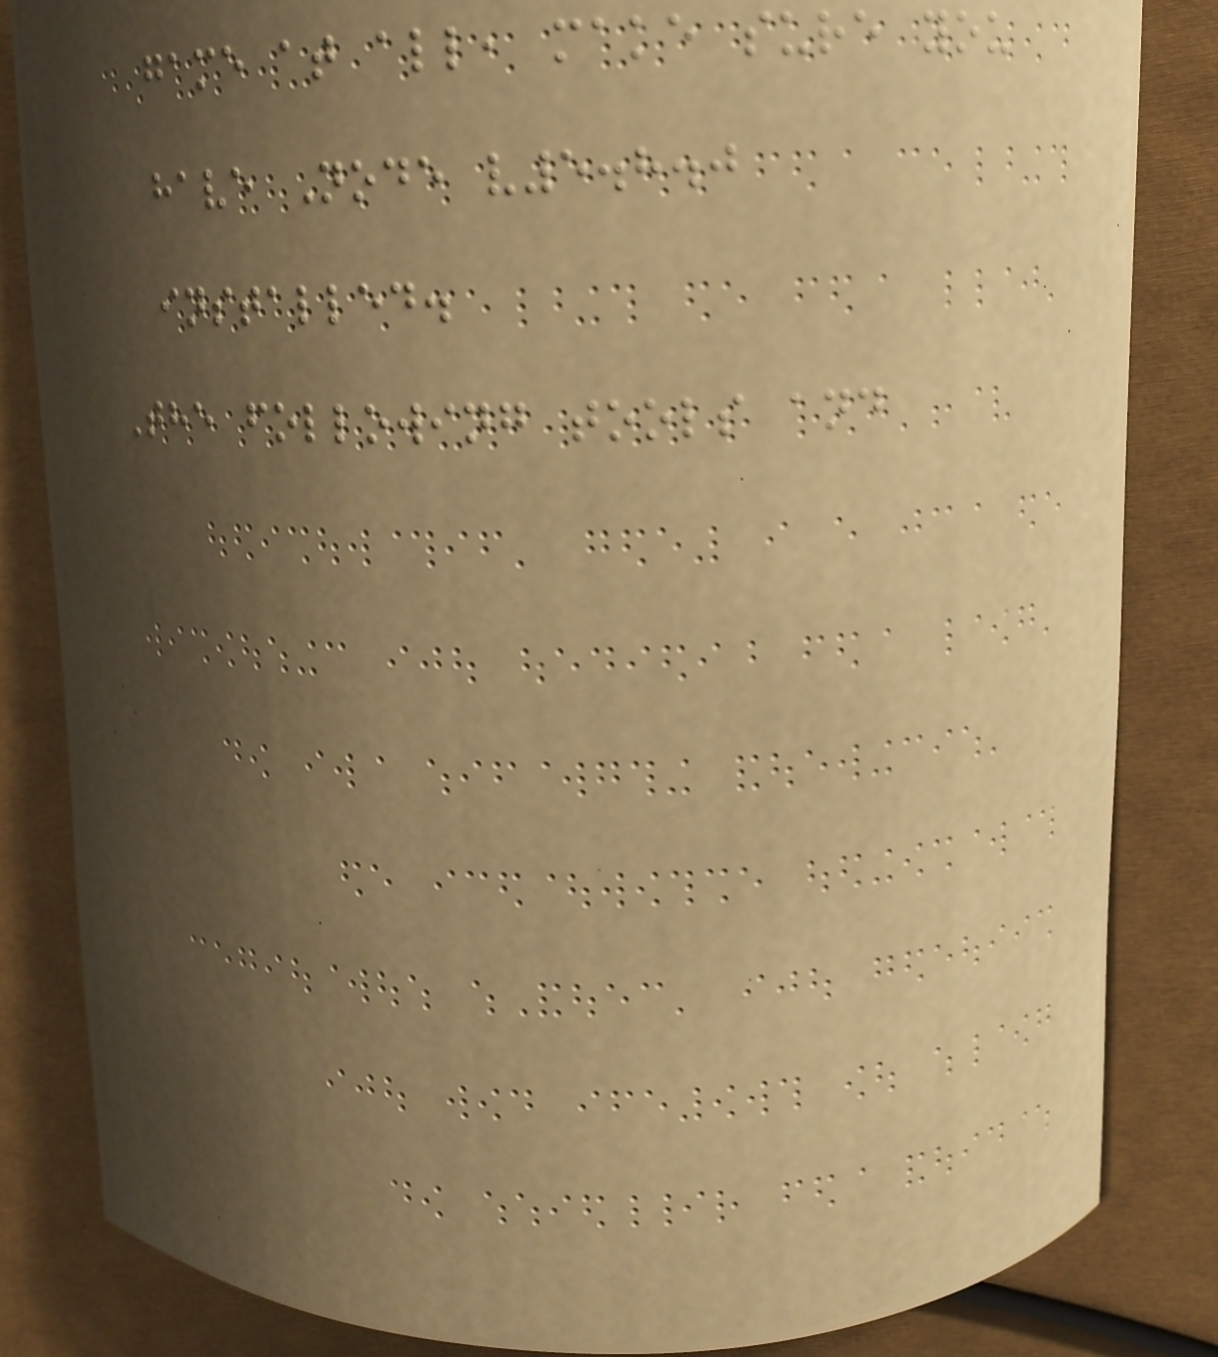game at all, make sure you
have Node v5.8.0
installed.
The following tools and
